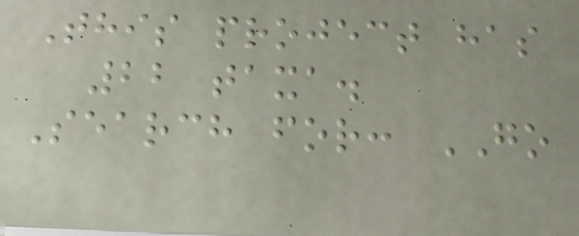This project has
22 taxa.
Search for: GO
